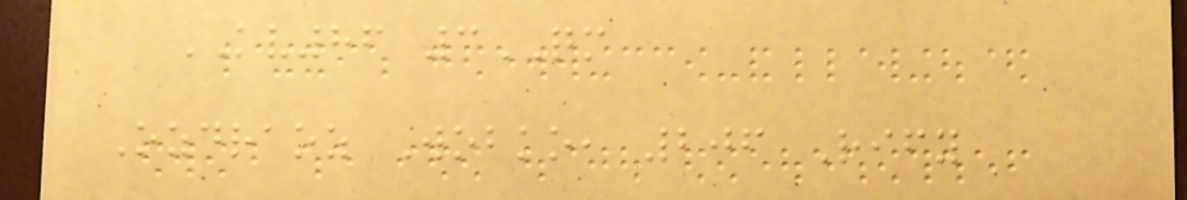KV86 3QM
Ozdraoz Wobko, 206 Rify
